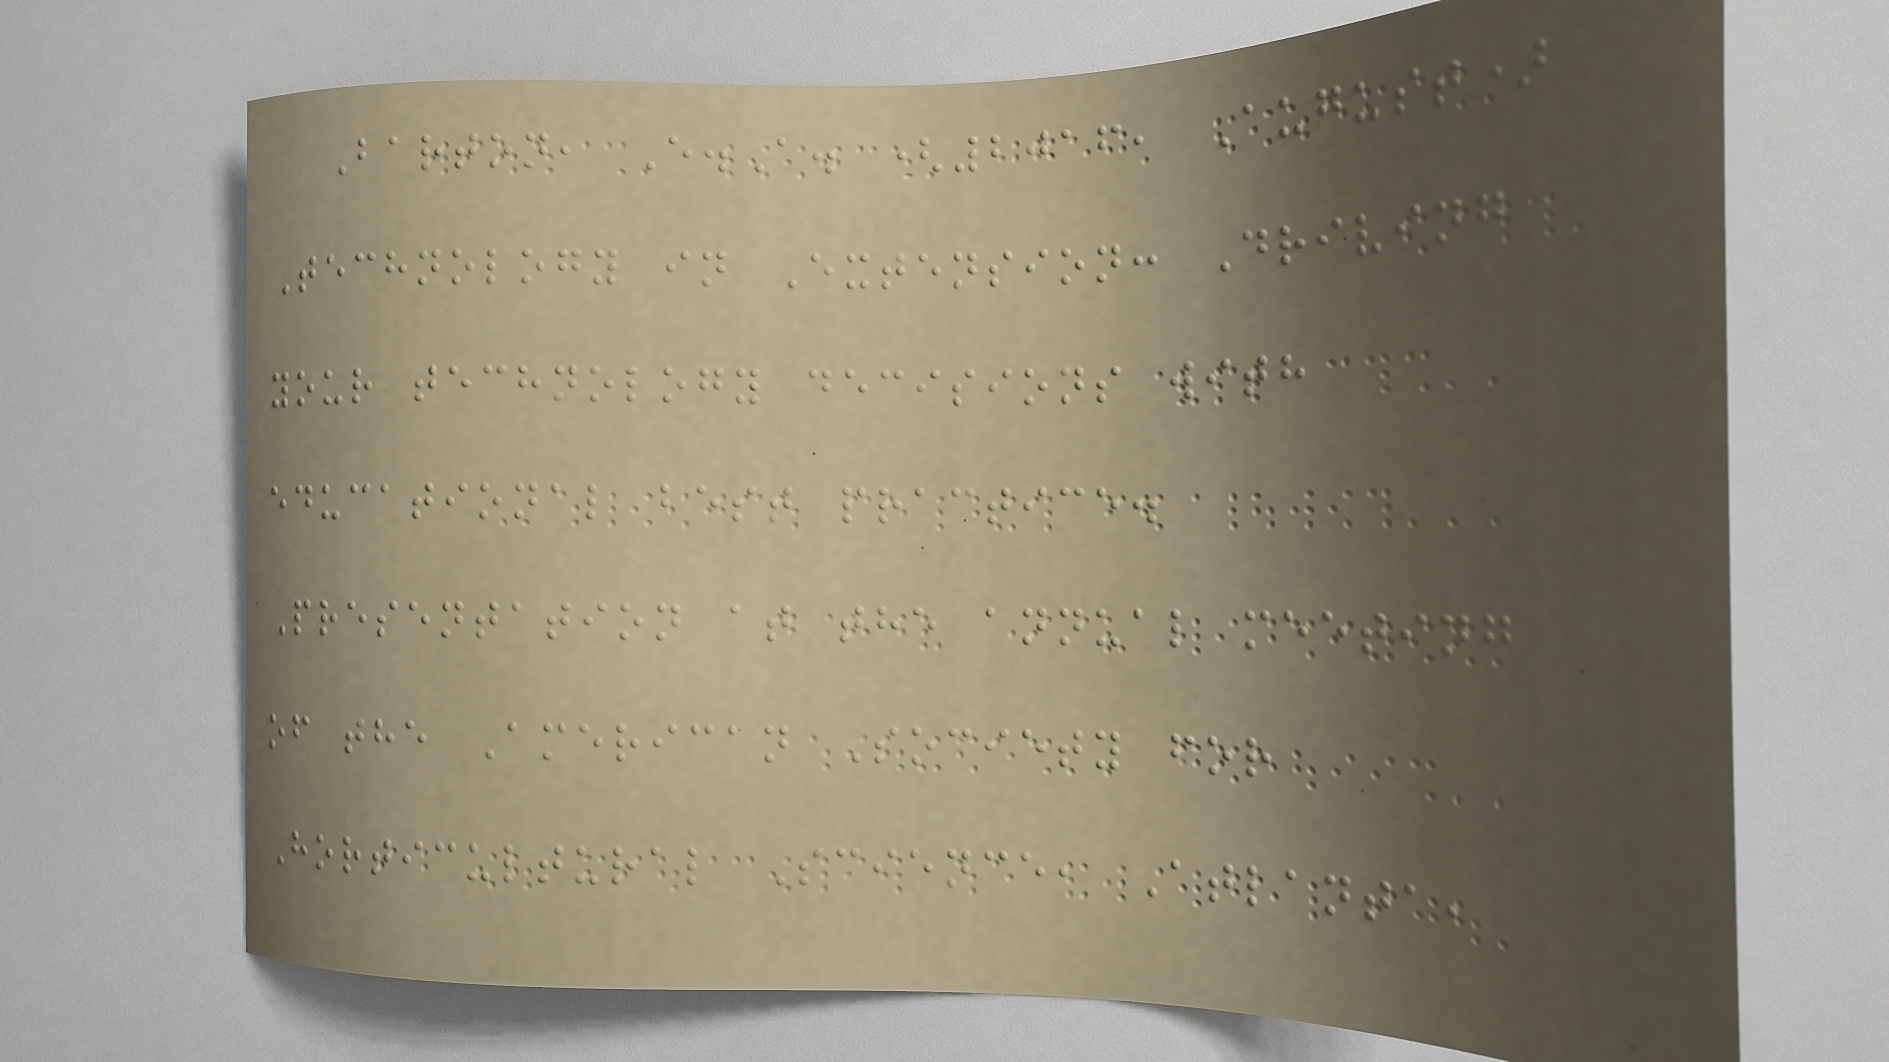Barton, E.A. (2016, August)
Technology in Extension: Driving
your technology decisions with
educational best practice.
Presentation at the annual meeting
of the American Society for
Horticultural Science, Atlanta,
